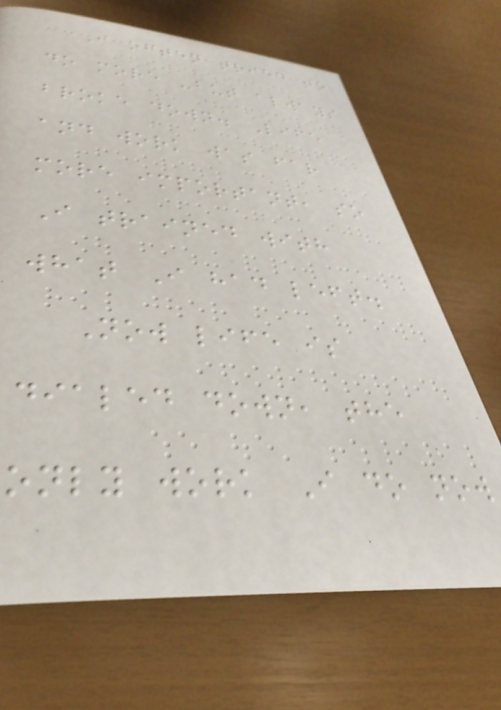I often tried to
do more -but always
broke down. Life
and work was far
more important, so
I trained with
what I had left.
Now life is
dialed down, the
only work I do now
